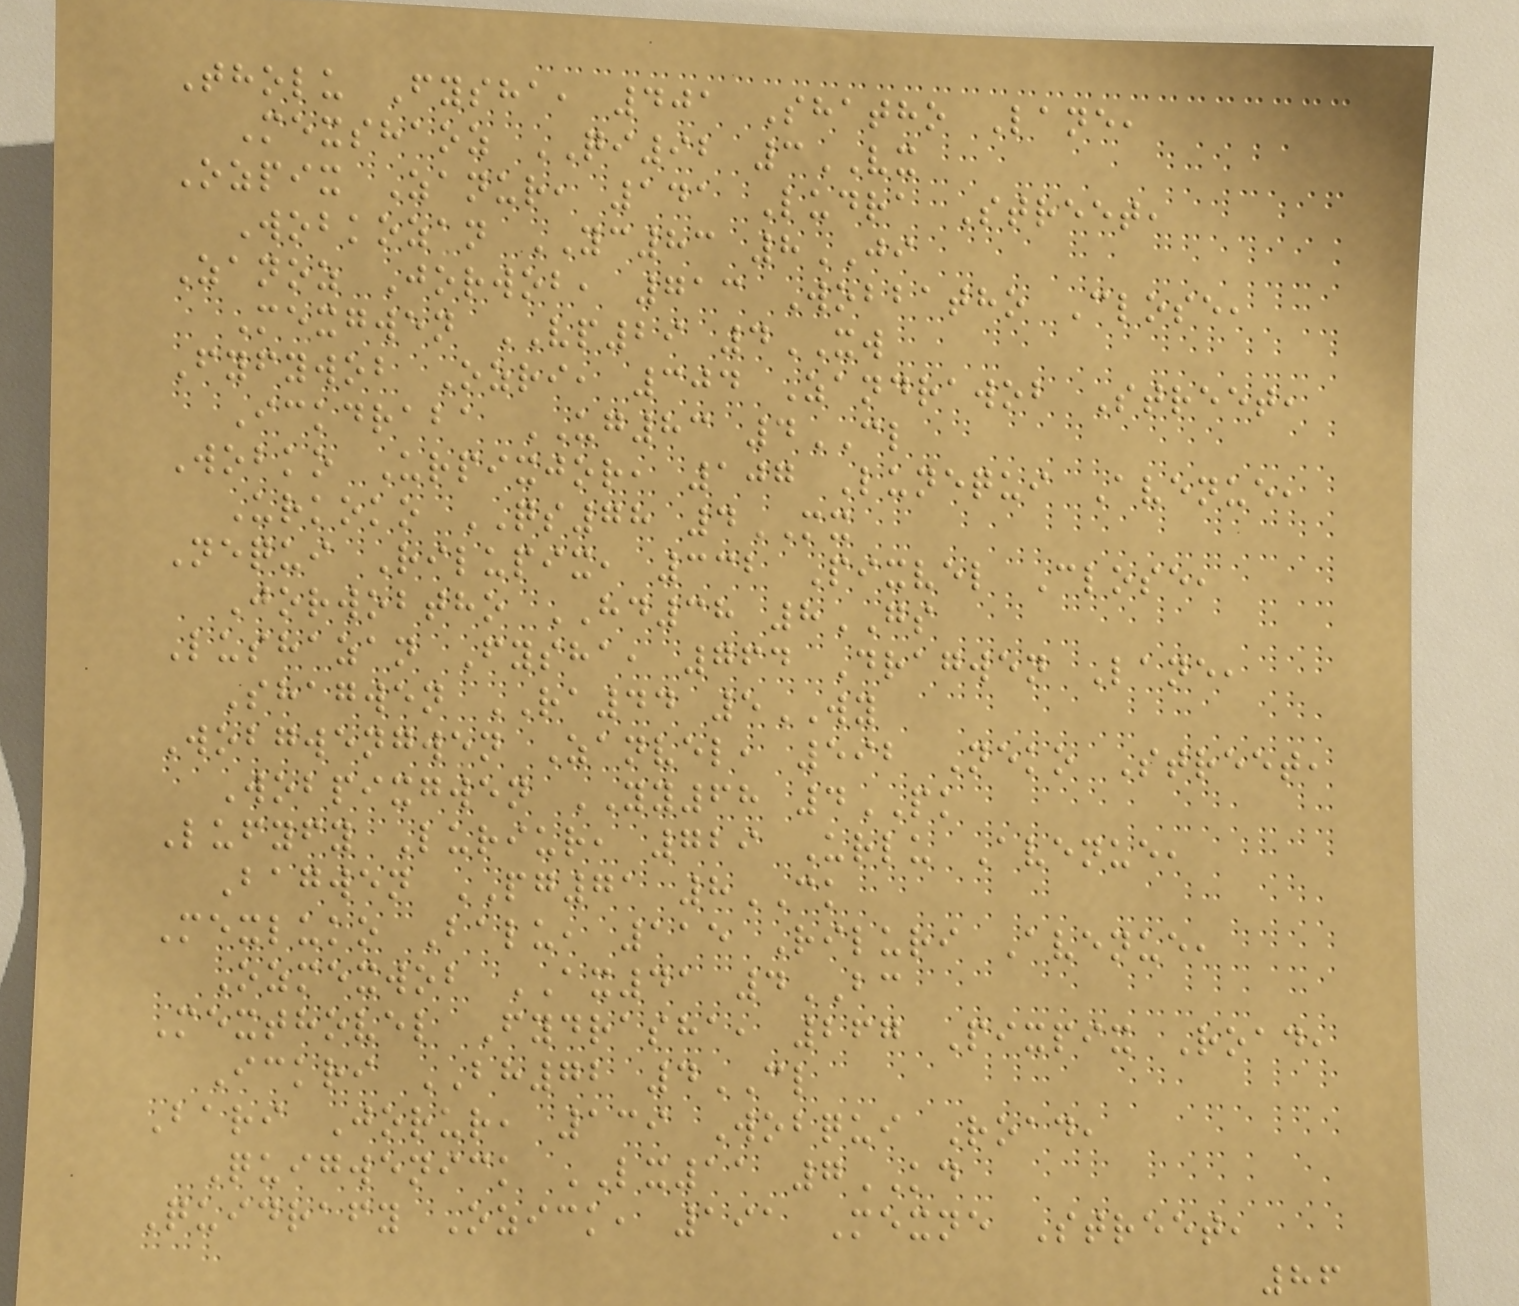Tholu Fysha, 401 Shatho Lane,
Mexshaoz QI92 3VX
Ozpix Zanur, 141 Ludra Street,
Wobkozan YC83 8JI
Zanoz Jorwob, 713 Wobbatho Close,
Mexgwen VP29 4XW
Fyfywob Ozri, 304 Zandrawob Street,
Ickdraba UG83 4CL
Wobko Urpixjor, 107 Lunequi Avenue,
Urkoko QS78 4MX
Nequi Rilupix, 332 Pixvel Close,
Jorwobtho HD38 8GS
Lushazan Fysha, 764 Dragwen Lane,
Shagwen RA44 5WY
Wobgwengwen Zanvel, 592 Neko Street,
Wobpixgwen YY68 4PK
Lufyfy Luriur, 729 Urlu Avenue,
Bagwen PG71 8CK
Mexluko Balu, 115 Riluri Avenue,
Ozmexwob AX41 4BC
Mexthovel Fydrasha, 267 Pixpix Road,
Ickri BH72 4CL
Bari Jorur, 139 Wobqui Road,
Quigwenick LX11 7KD
Quidrafy Ozick, 191 Mexne Street,
86
